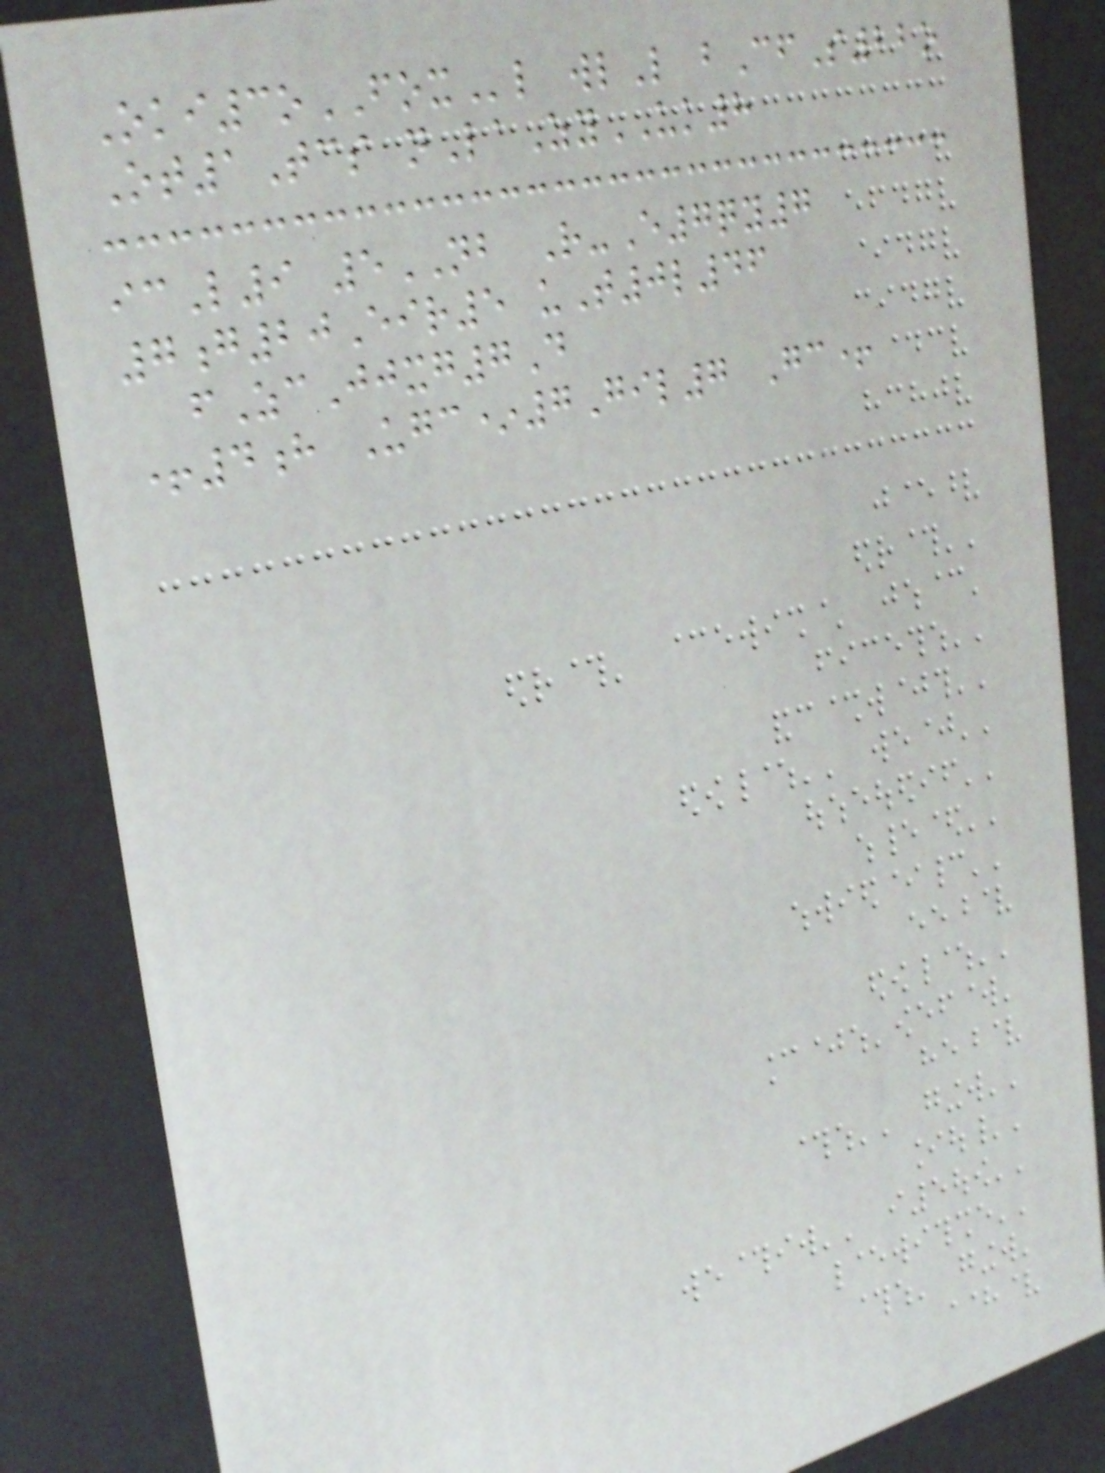Oki3oFOXl wlL bCfS22o
Ot1Tcs nLaZyUK8
icL9 5NB R-E7qy7
7g20Eir5 uT0l46
fZcJjxg7D
+4h Ugc*7Gil7 Gc+
